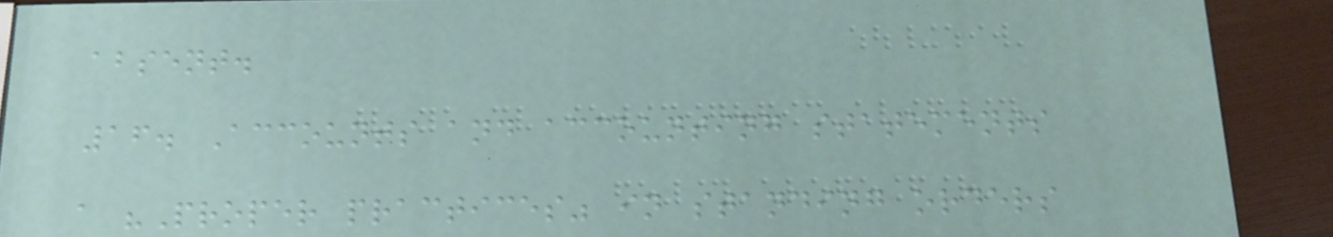absent.
16. Accounts and accounting statements
a "Proper practices" in standing orders
